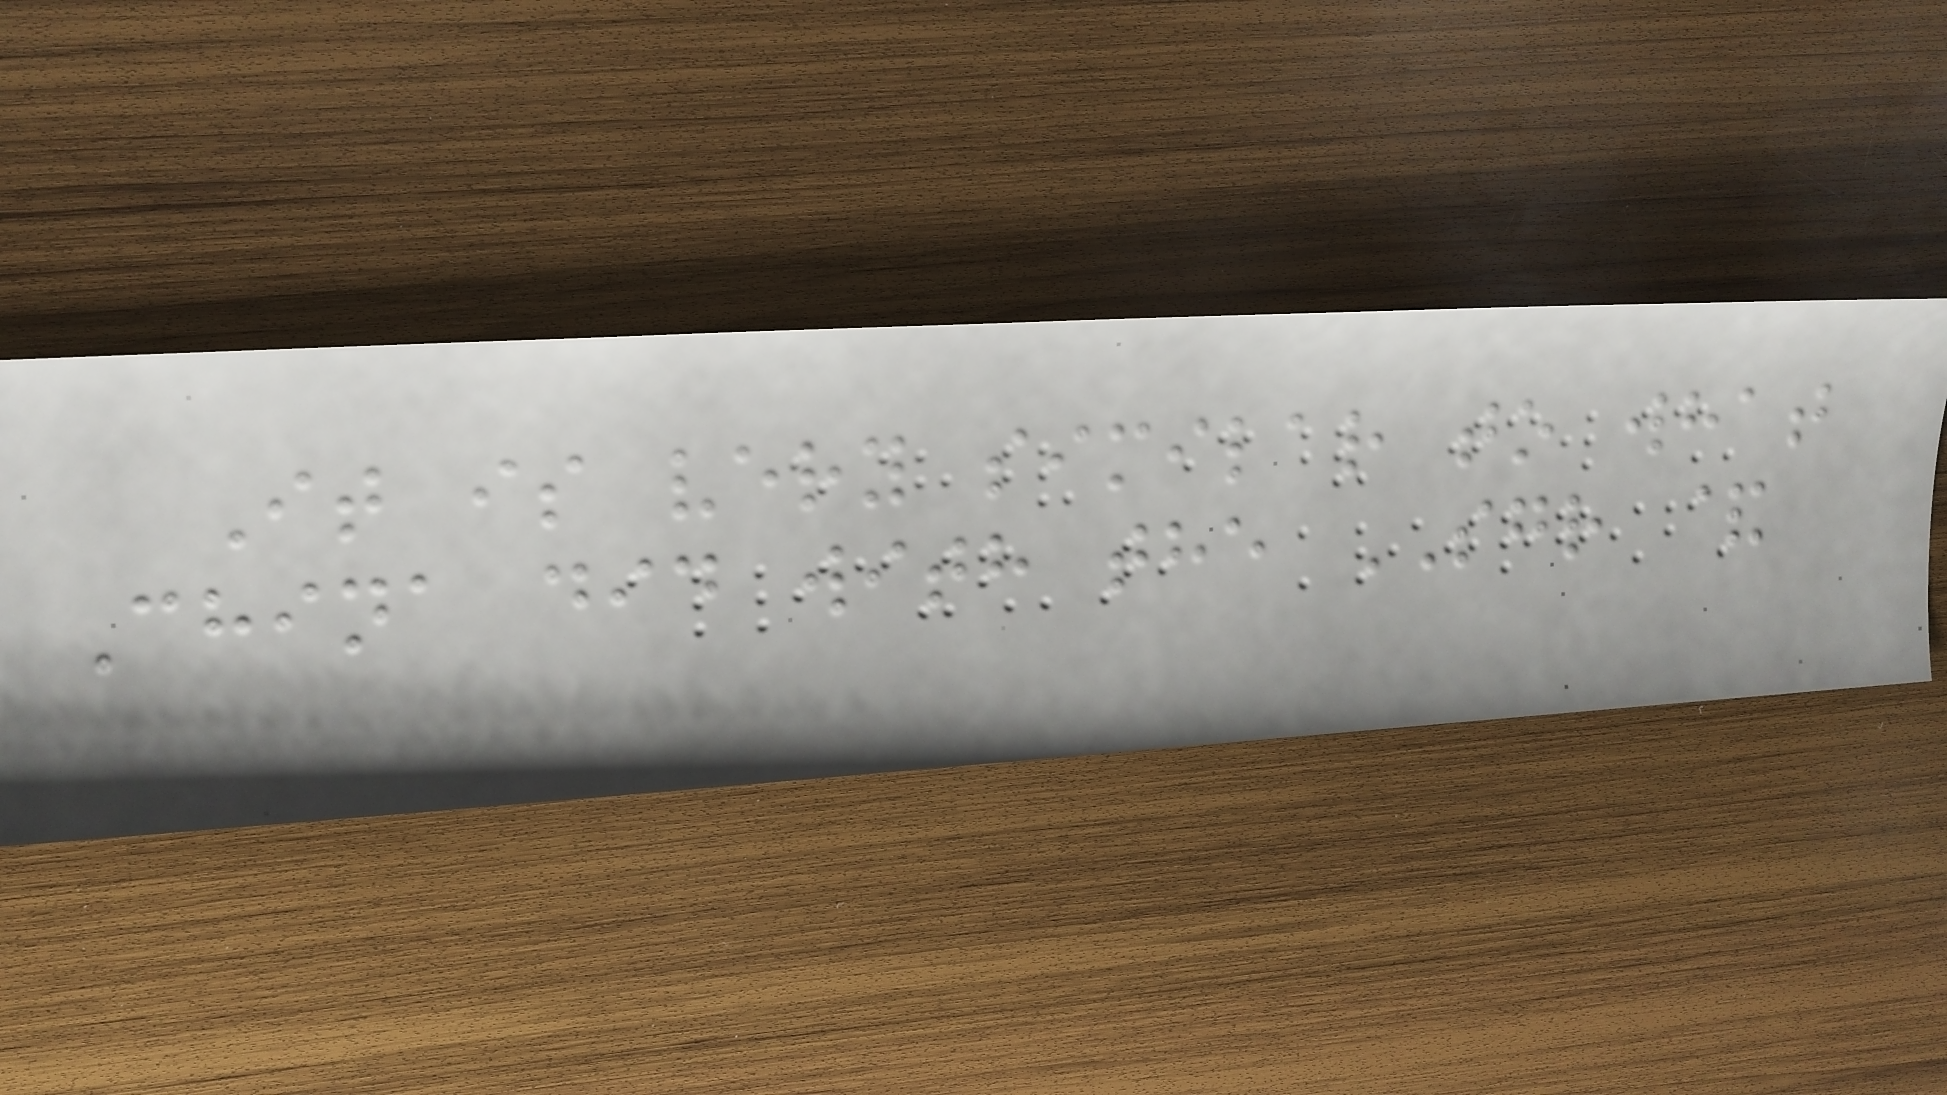It is very similar to what
China did with the SGR &
